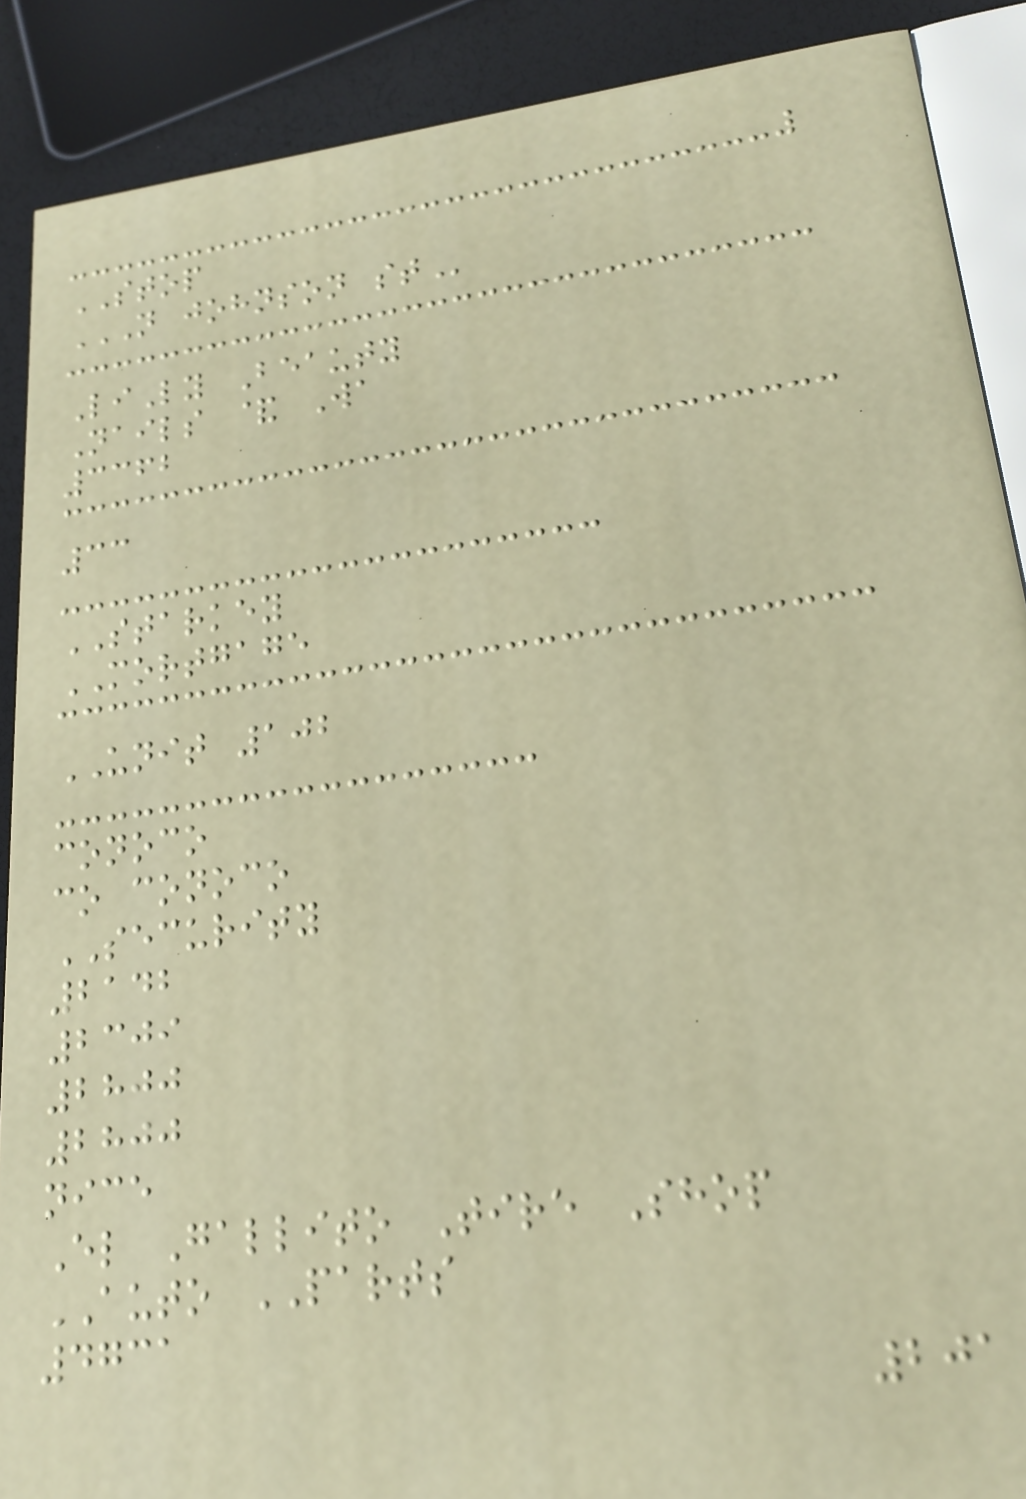STOP
N JOHNSON ST
LiLy Beauty
Nails & Wa
3362
33
STARKEY
MORTGAGE
UNIT 102
conoco
co conoco
SECURITY
2142
2309
2800
2800
nice
El Gallito Tire Shop
AUTO PARTS
4731
201
